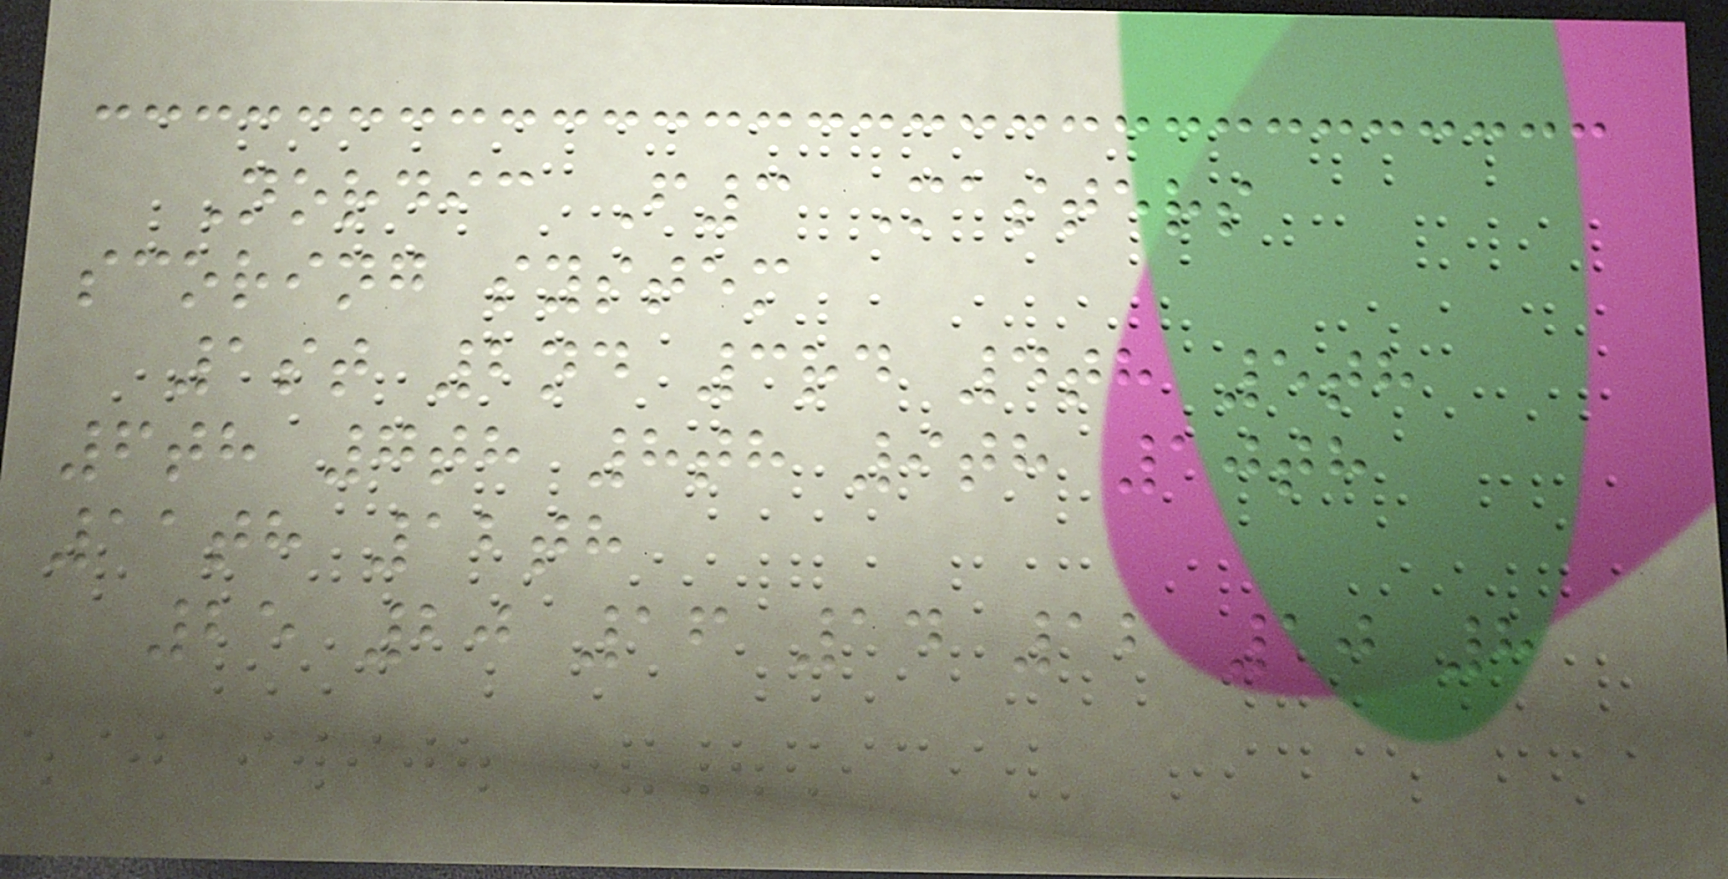Nordic F3 Masters
scoring system
1st 2nd 3rd 4th 5th
6th 7th 8th 9th 10th
11th 12th
25 20 16 14 12 10 8
